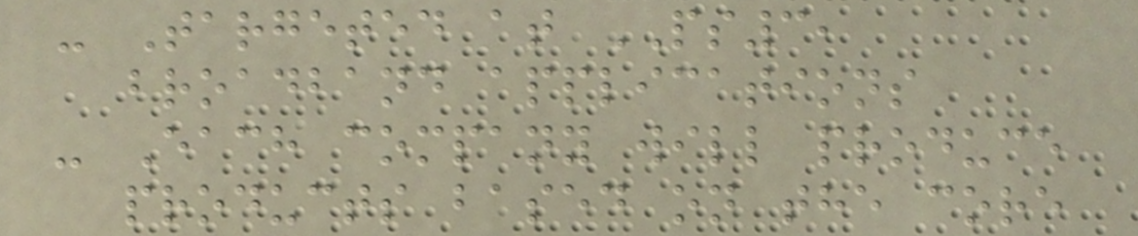- Targeted at PS3,
broadband applications
- Each company will produce
products based on the core
